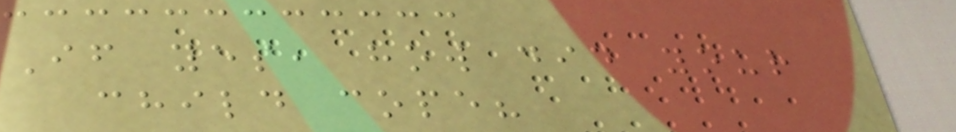If yes, how did your
child cope?
